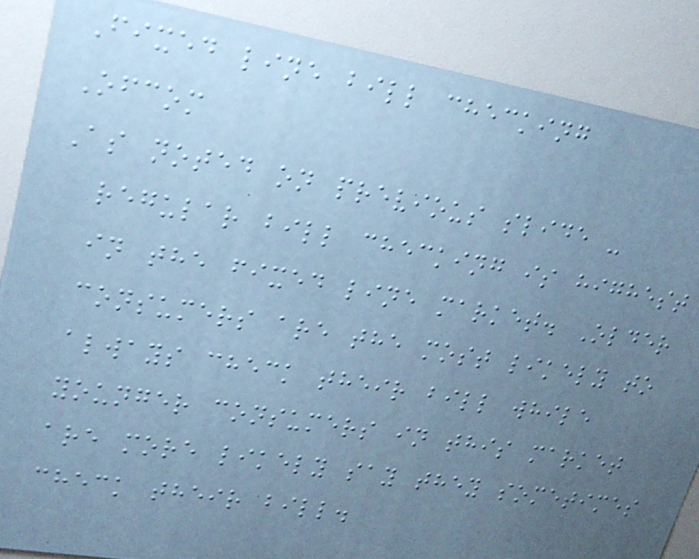Fixed line bill checking
Ofcom
As noted on previous slide -
regular bill checking is highest
in the fixed line market. Older
consumers are the most likely to
always check their bill while
younger consumers in this market
are more likely say they sometimes
check their bill.
